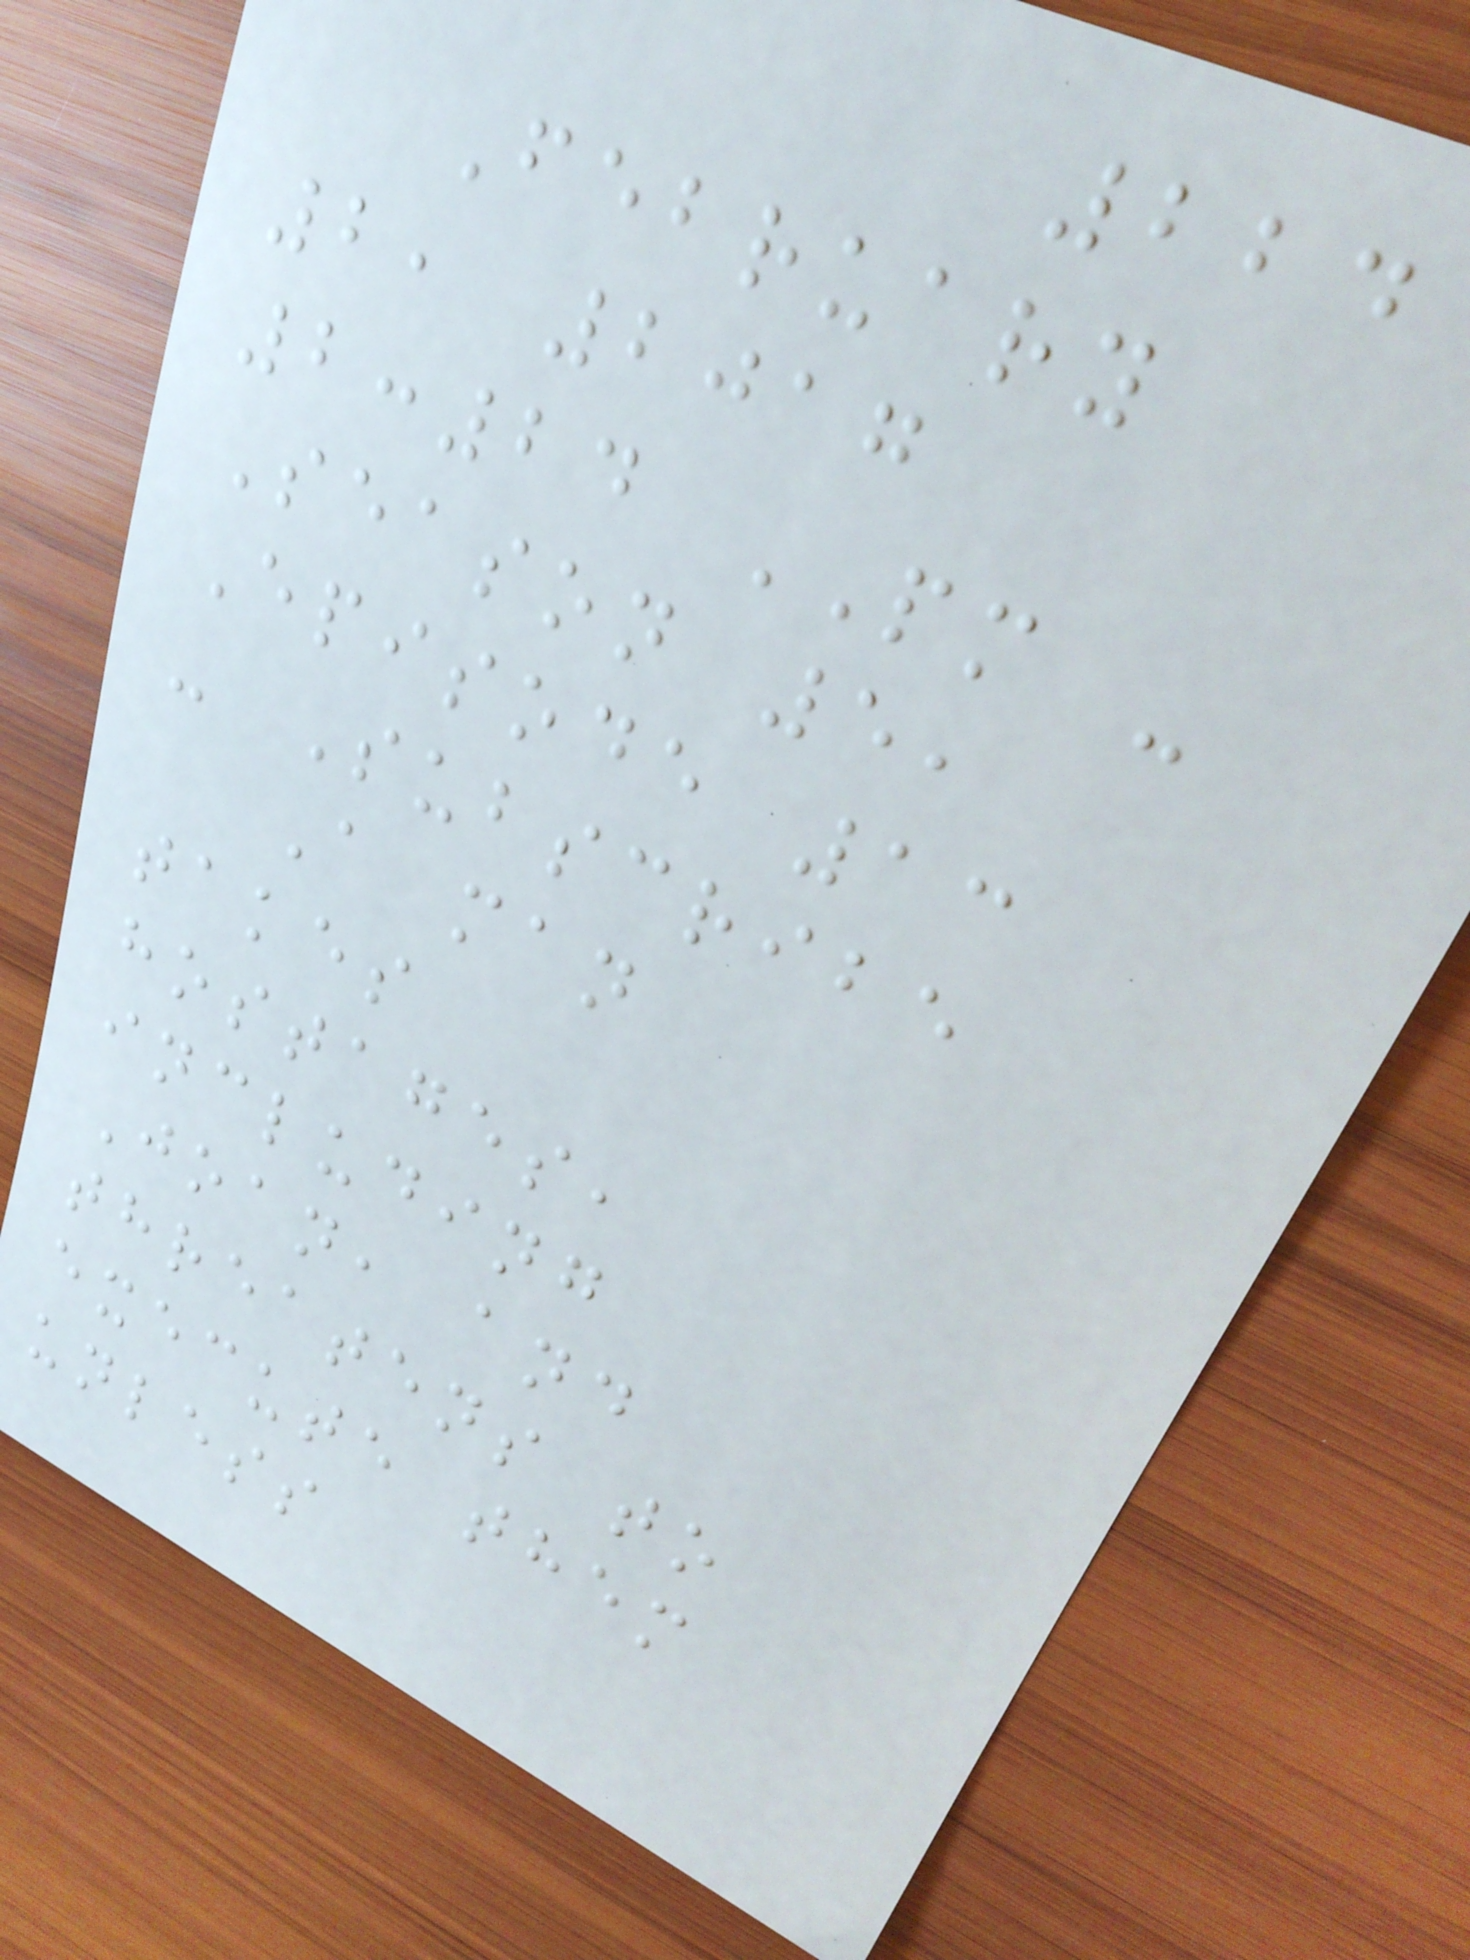224
February
2, 2017
2:24 PM -
Season 5,
Episode 13
- Subscribe
A man
takes
hostages,
including
Joan, and
threatens to
execute them
unless
